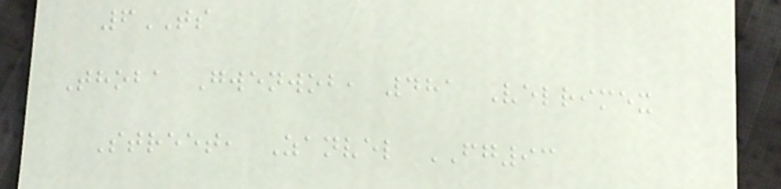6TS
Thoba Gwenwob, 481 Velrimex
Street, Zanvel FG93
